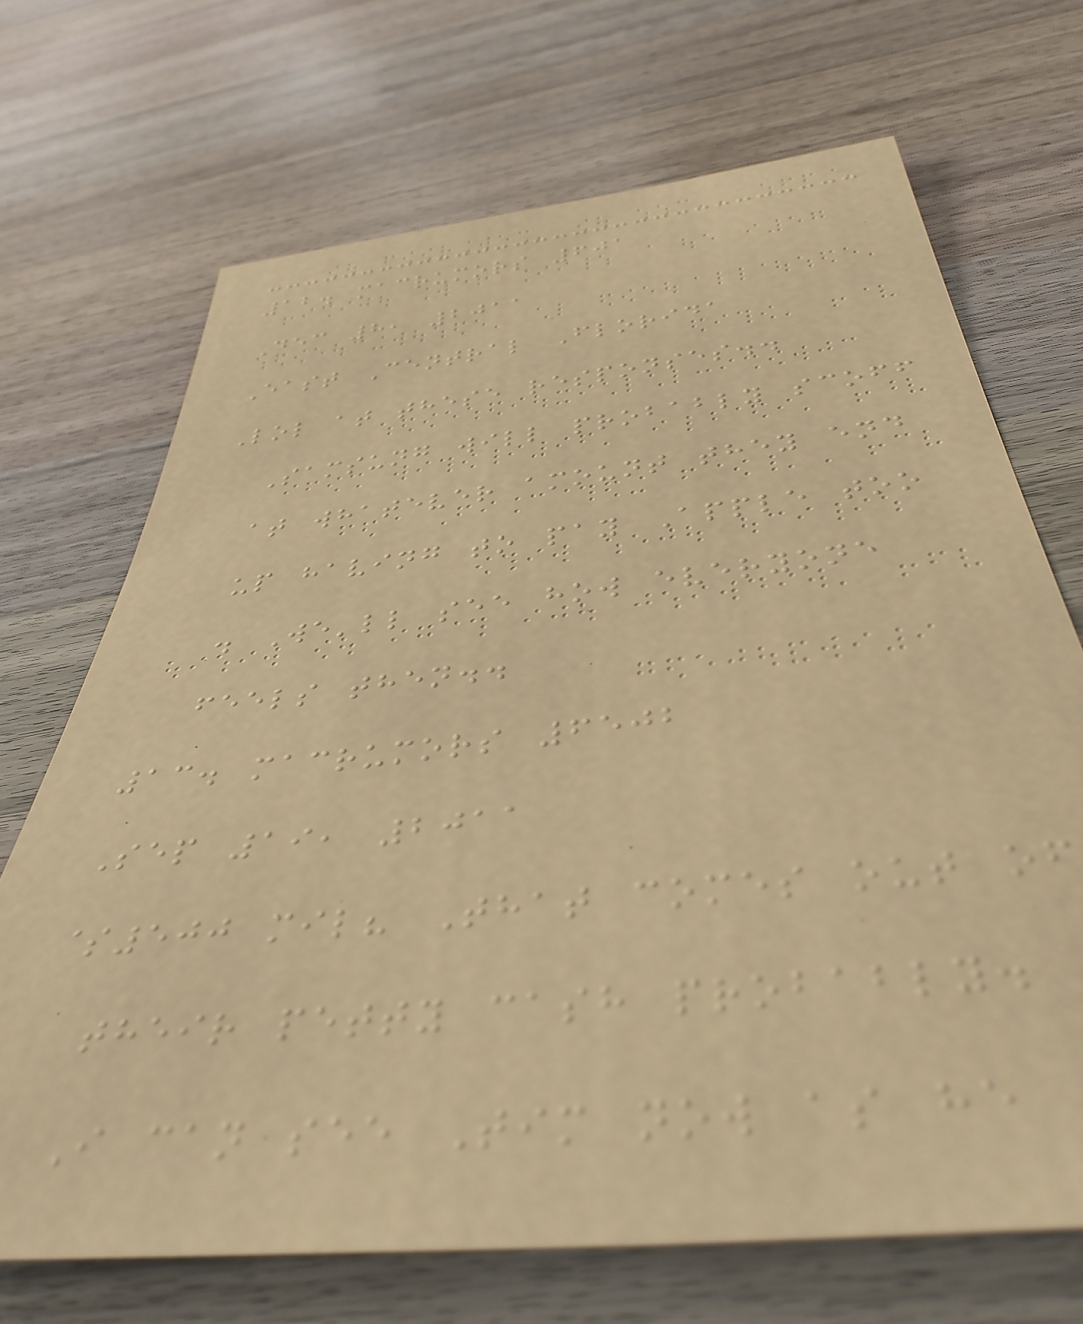12. macrumors 601
Dec 8, 2011
East Central Florida
Lol at these responses..
Samsung will probably scoff
at whatever amount they end
up having to pay Apple too
. We'll see how everyone
feels then..
13. macrumors 6502
Sep 19, 2011
$500 mil? That comes out of
their petty cash probably.
I can see Tim now as he
